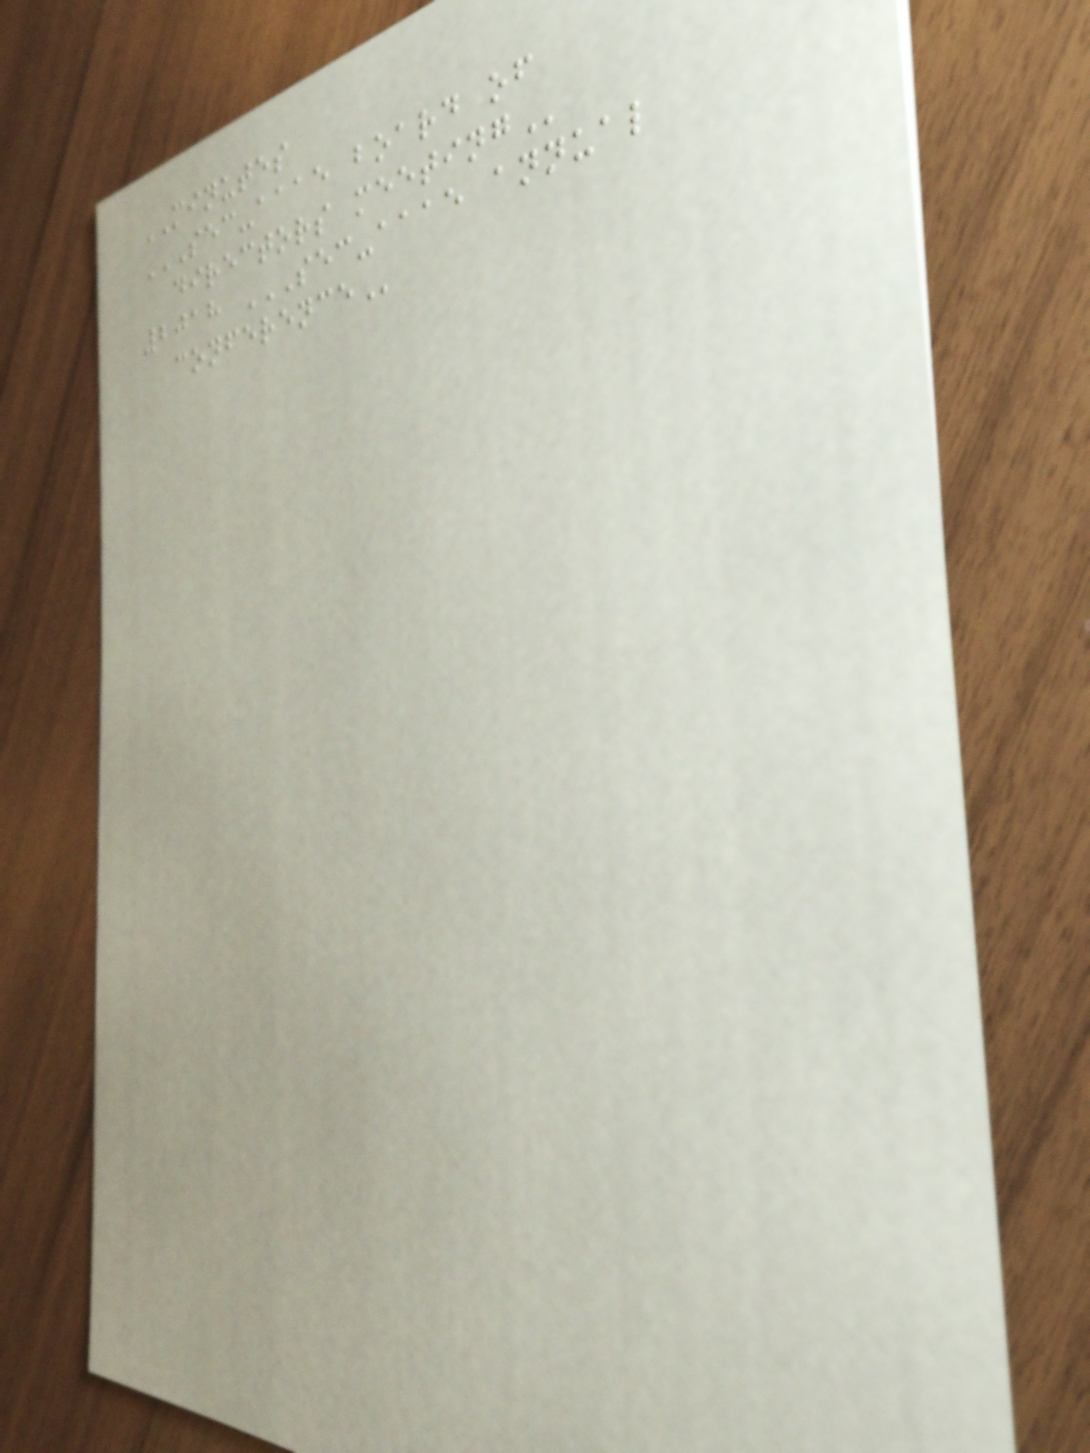MINUTES
SEC-AAAE BOARD OF
DIRECTORS MEETING
2018 SEC-AAAE ANNUAL
CONFERENCE
